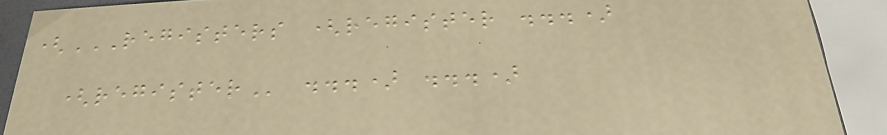(REGISTERS (REGISTER ...)
(REGISTER ...) ...)
